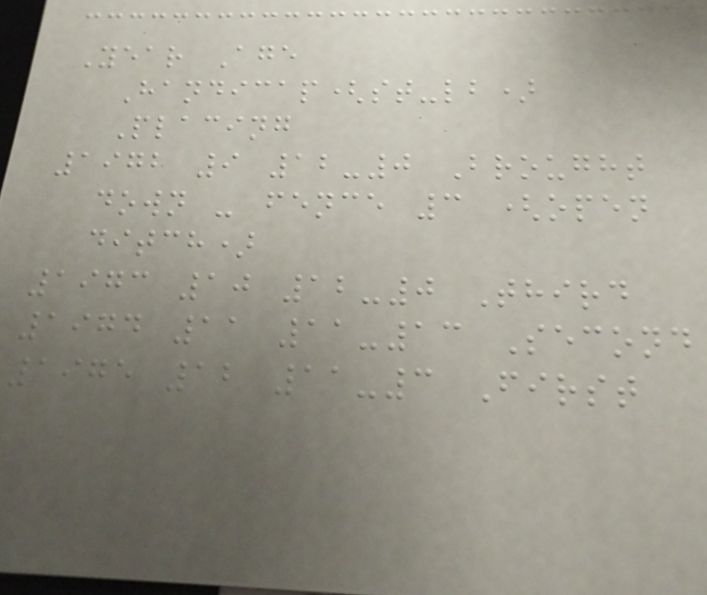Year Age
Handicap(st-lb)
Placing
1972 9 12-0 Brought
down - fence 3 (open
ditch)
1973 10 12-0 Third
1974 11 11-13 Second
1975 12 11-3 First
